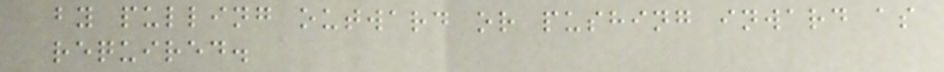by pulling outward or pushing inward as
required.
